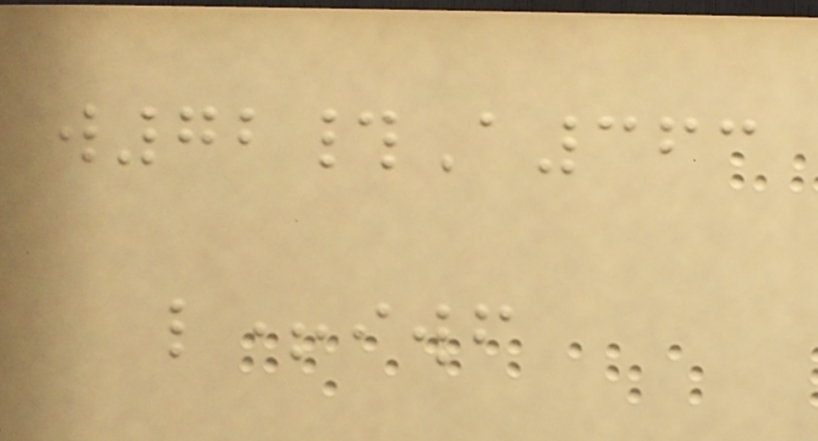w72#A363
l+iwf
